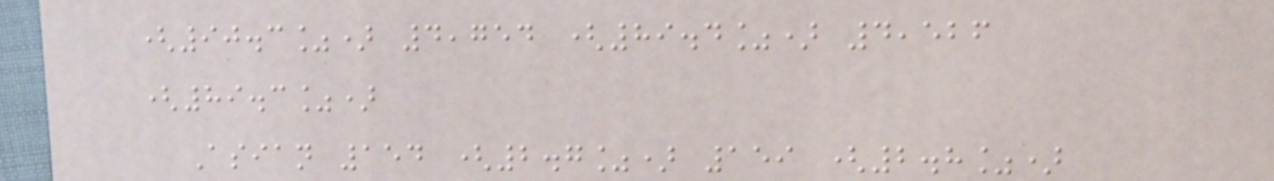(90.3%) 4,754 (89.4%) 4,526
(89.3%)
Asian 154 (2.7%) 159 (2.8%)
